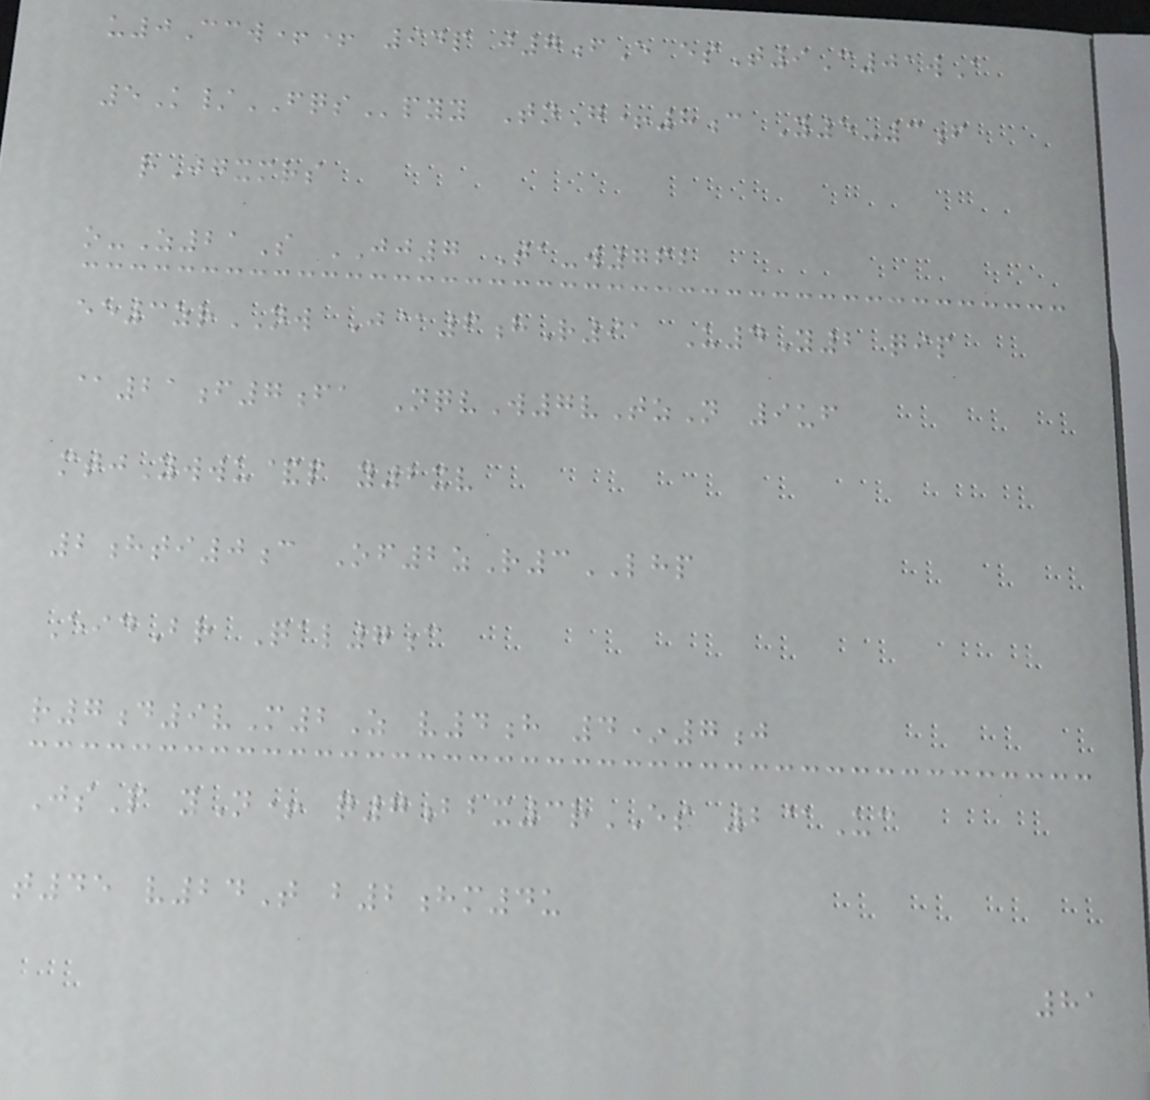u0Ccw++ 94p j7fE esT9C01wA
5K/FQSpyy TnG+8c Y5-3f
rJgxmrs
o-Z21S JJ7 Ta-w762
ee3zrNW J@6hR91 U4Y2 qip
@21f7fa NqvW7vTzN 9uf
mtjYwwu&p y2xv
2hti0c Of2zR3LHP
EidBr Qal7c
r7d9vM2Z v4h 4*7j
JsP yN+ q7bbx3rES 2@Uc
t45 v24T b2hm4u
81
